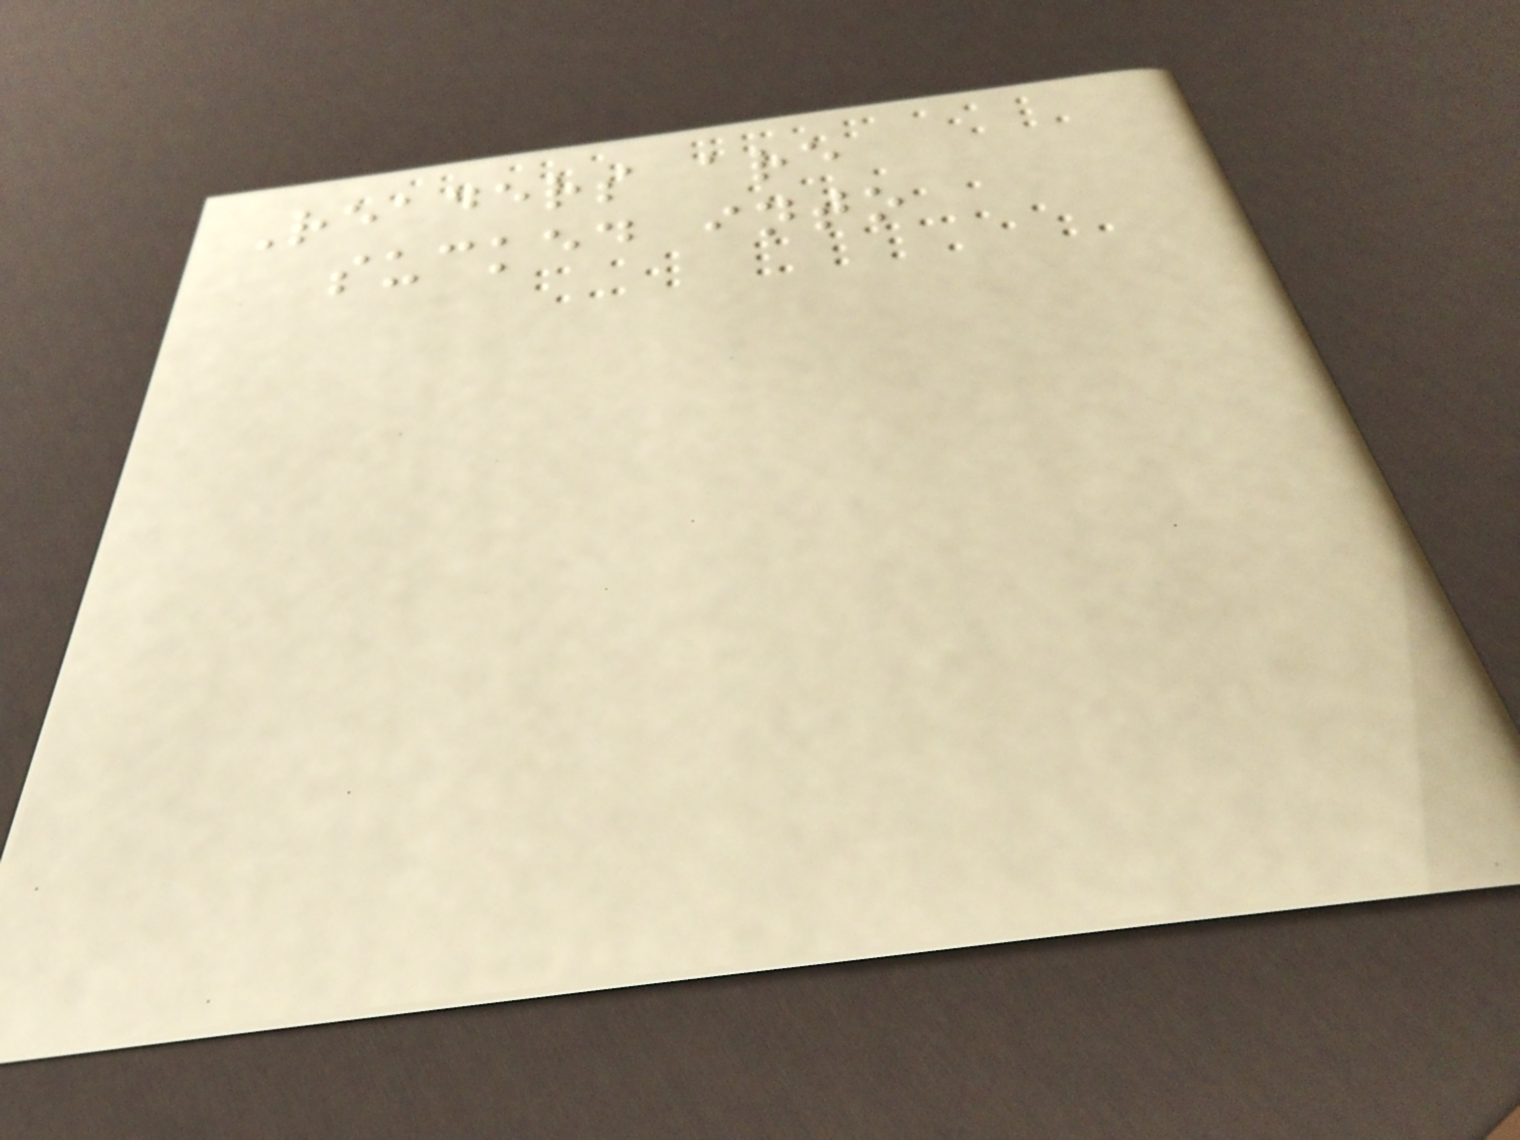Readers are
sucked into
